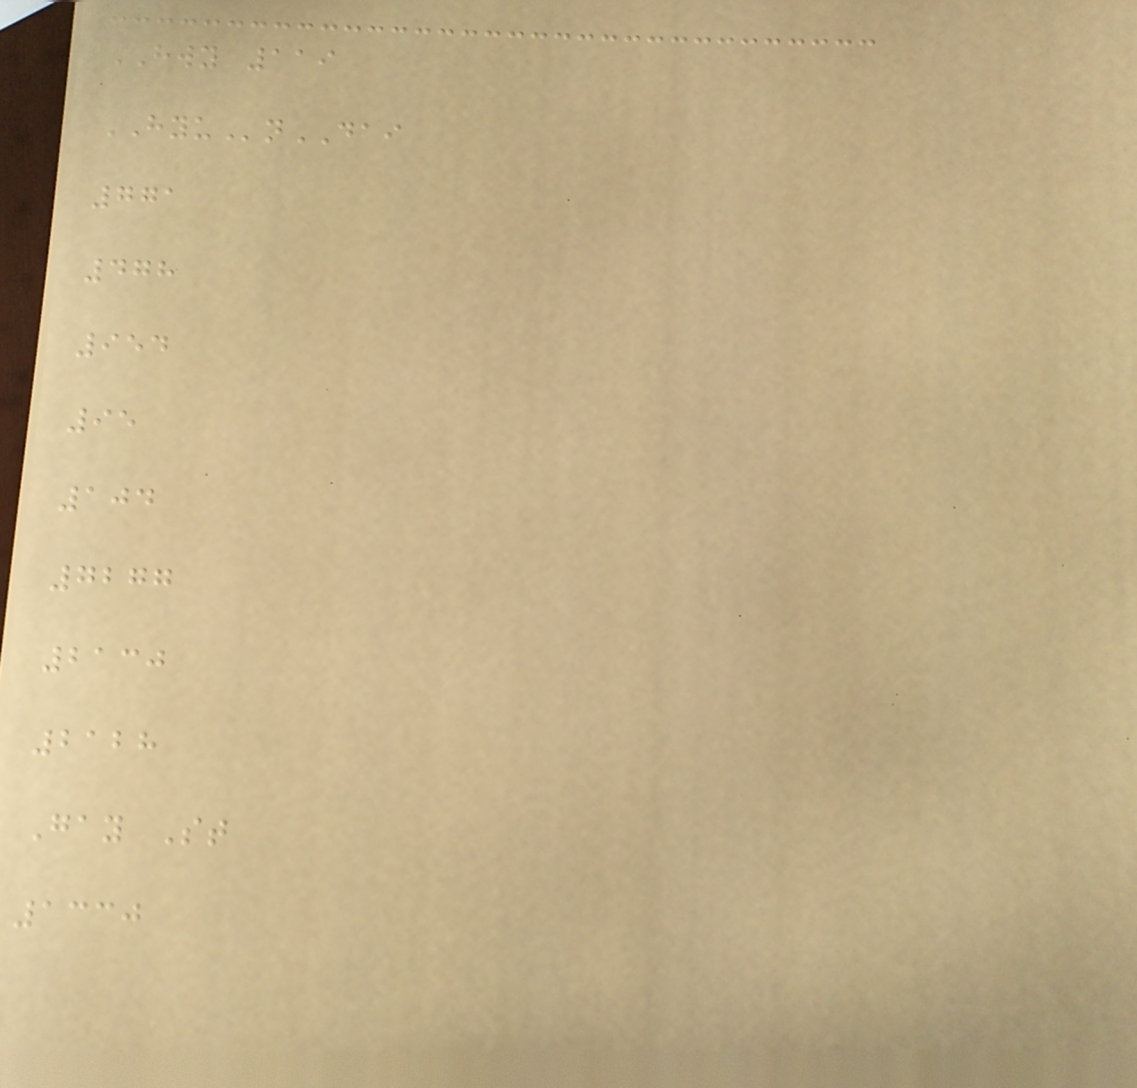HWY 119
HYUnDAI
771
478
954
95
104
7277
2130
2128
Gay St
1330
